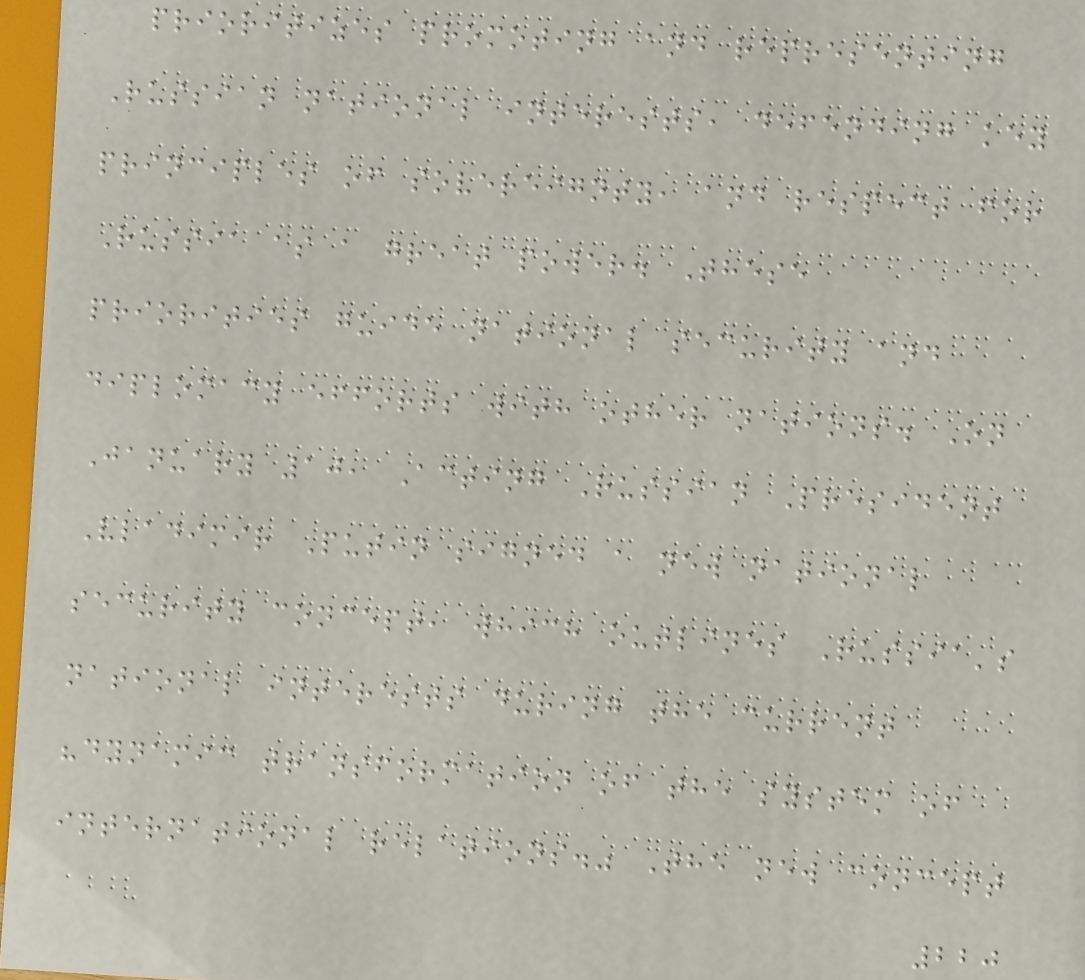prioritizes promoting and representing
Russian national interests, defending key
principles of sovereignty, and respect for
Russia as a great power. These
priorities guide national security and
diplomacy efforts with other nations. On
January 10, Acting Russian President
Vladimir Putin signed a new national
security concept, which outlines Russia's
national interests during the current
"dynamic transformation of the system of
international relations." The new concept
220
